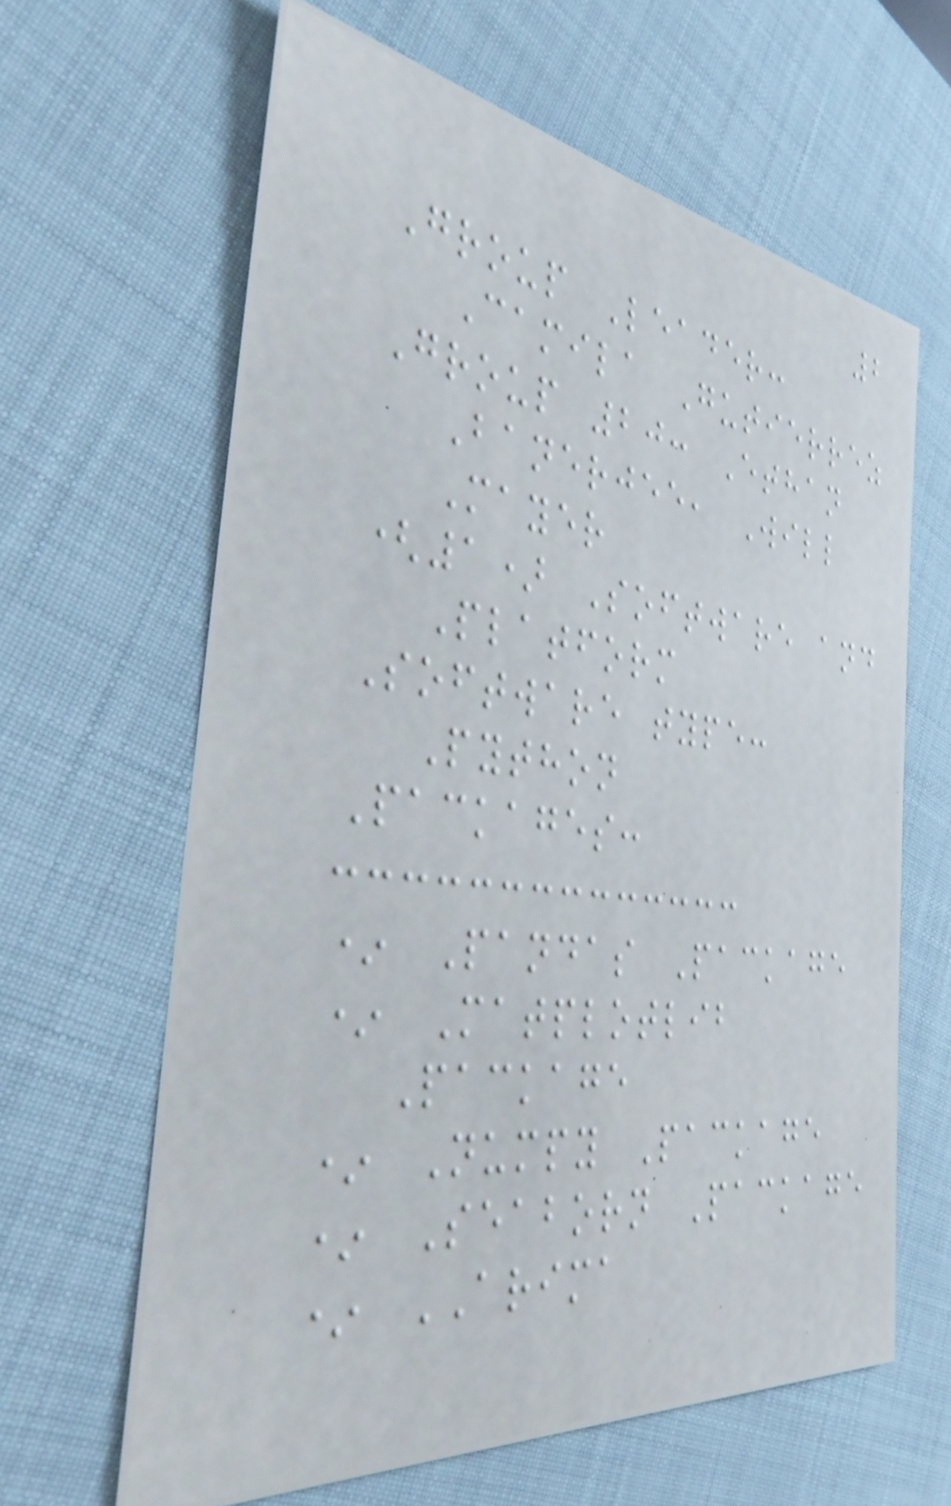2
Group Leader:
Camila Gutierrez
Group 20: Ethan
Banerjee, Will
Mayer
(1) Software and
Platform
Software type:
Python
Packages:
* Pandas Package
* Matplotlib
Package
* Numpy Package
* Seaborn Package
* ARIMA
